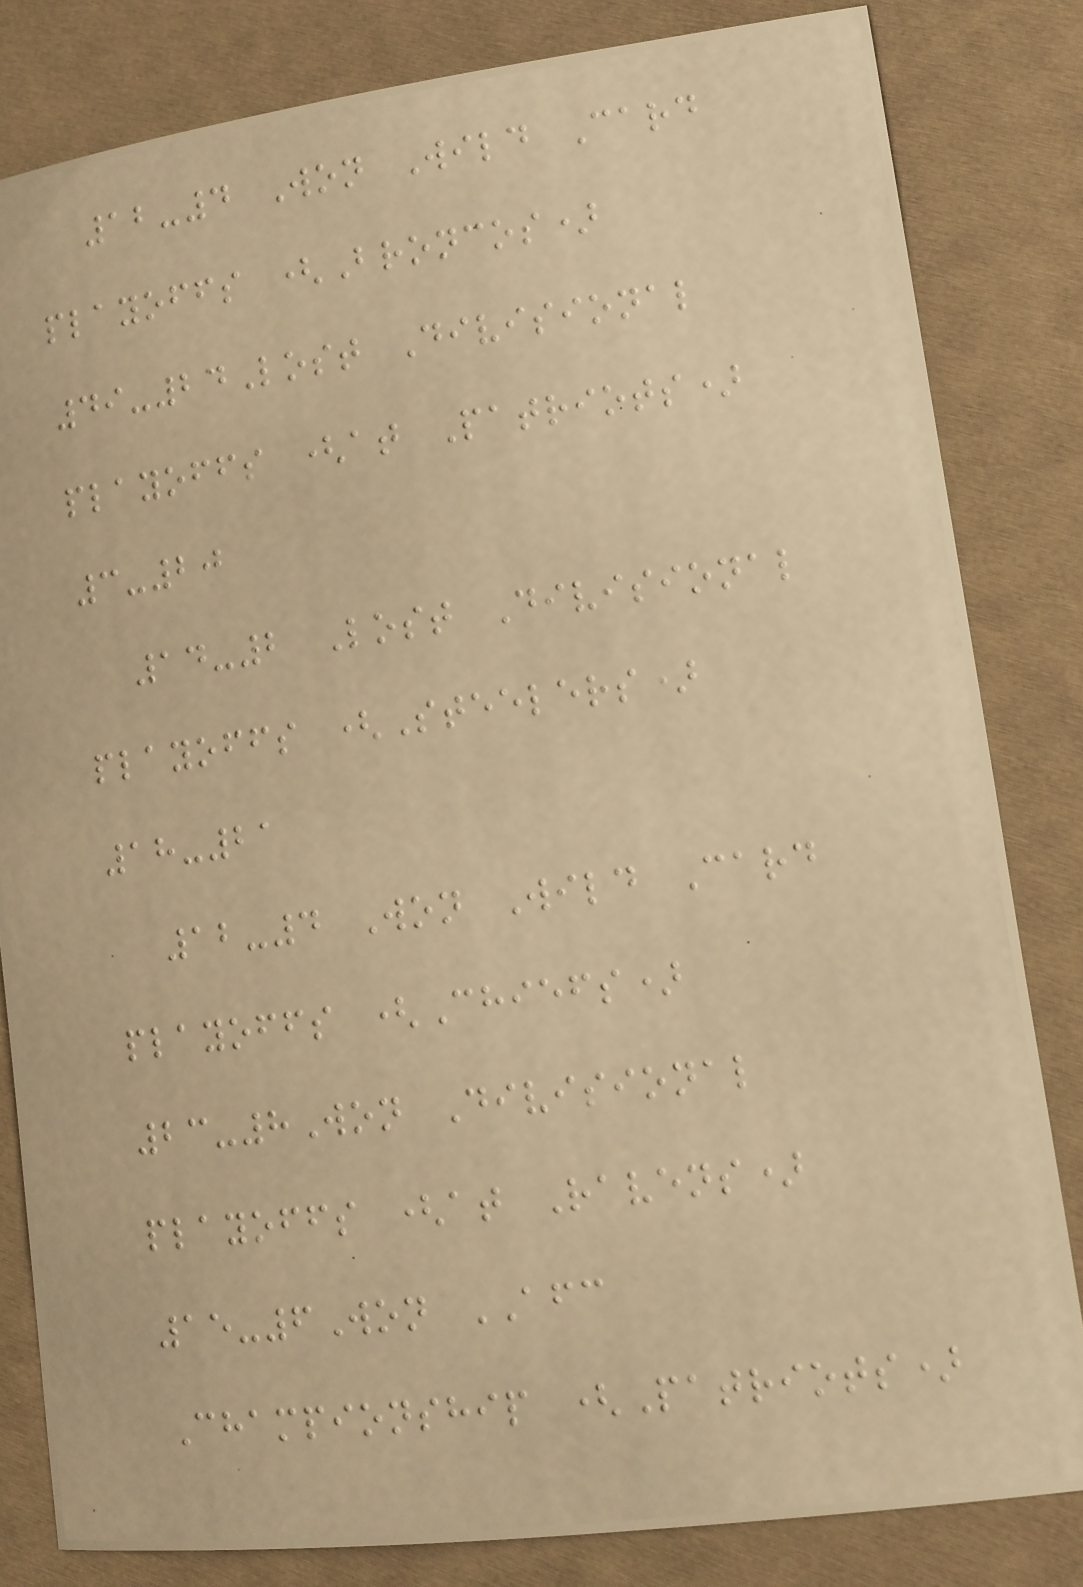12-4 Won Wild Card
playoffs (Broncos)
49-24Lost Divisional
playoffs (at Patriots)
3-20
14-2 Lost Divisional
playoffs (Steelers)
18-21
12-4 Won Wild Card
playoffs (Chiefs)
23-8Won Divisional
playoffs (at Ravens)
15-6Won AFC
Championship (Patriots)
